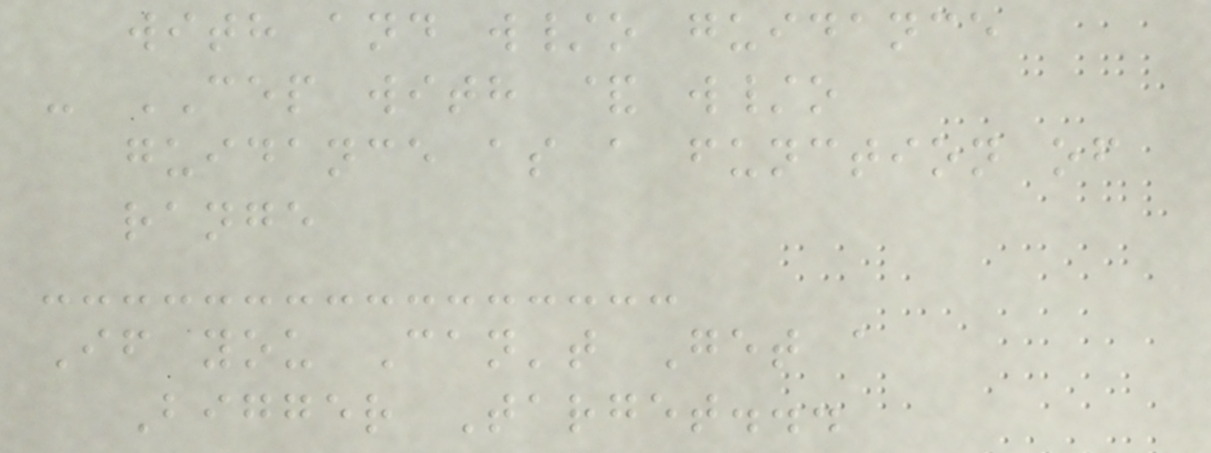with and w/o guidance
- CEP with & w/o
guidance as a function of
range
If you Can't Get a
Bigger Target...
